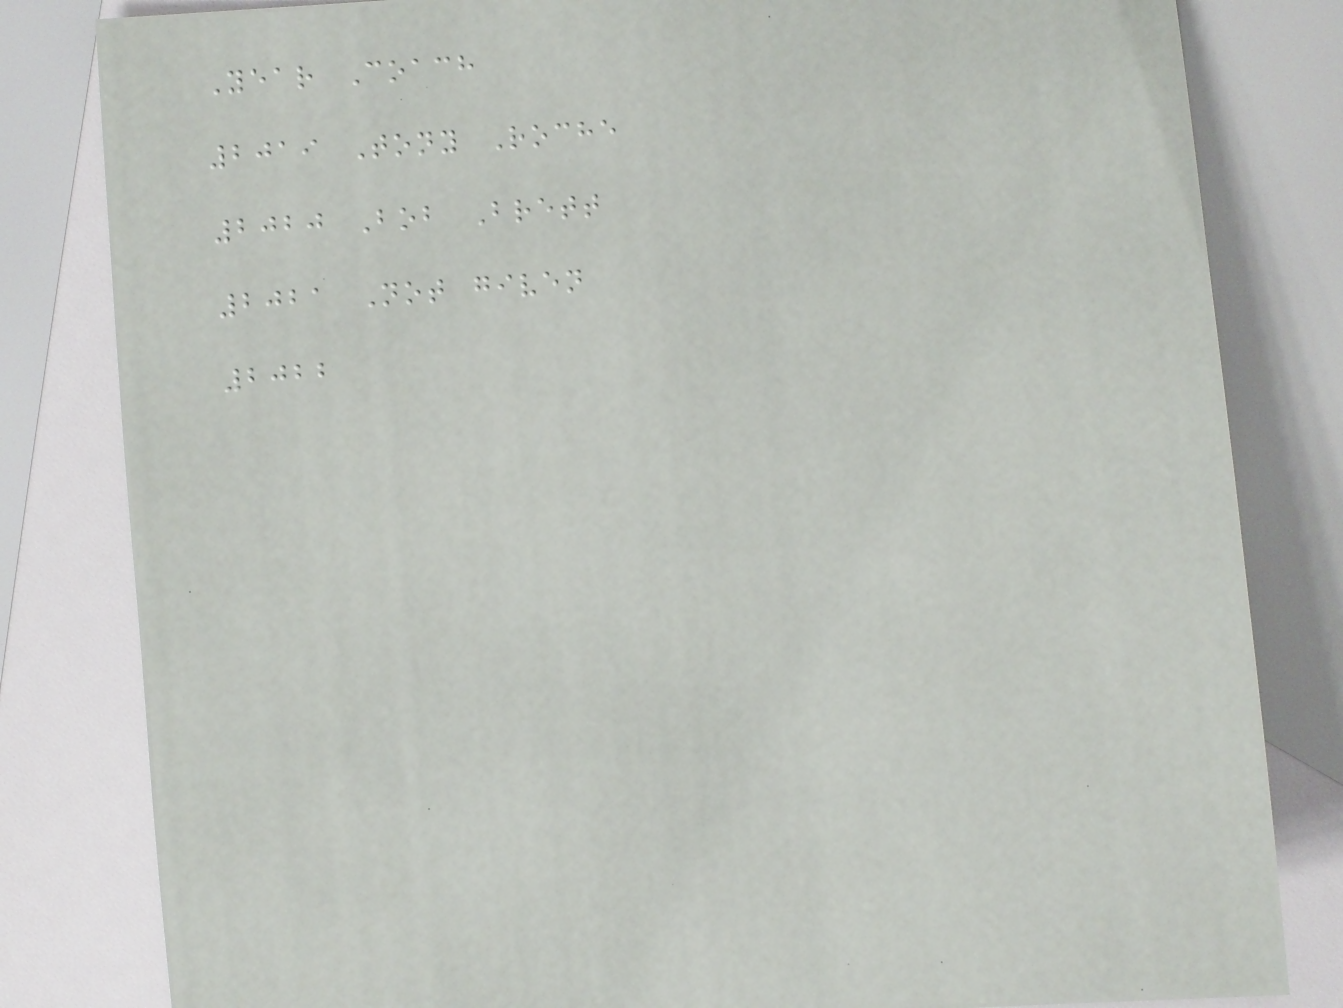Year Coach
2019 Tony Roche
2020 Bob Brett
2021 Not given
2022
